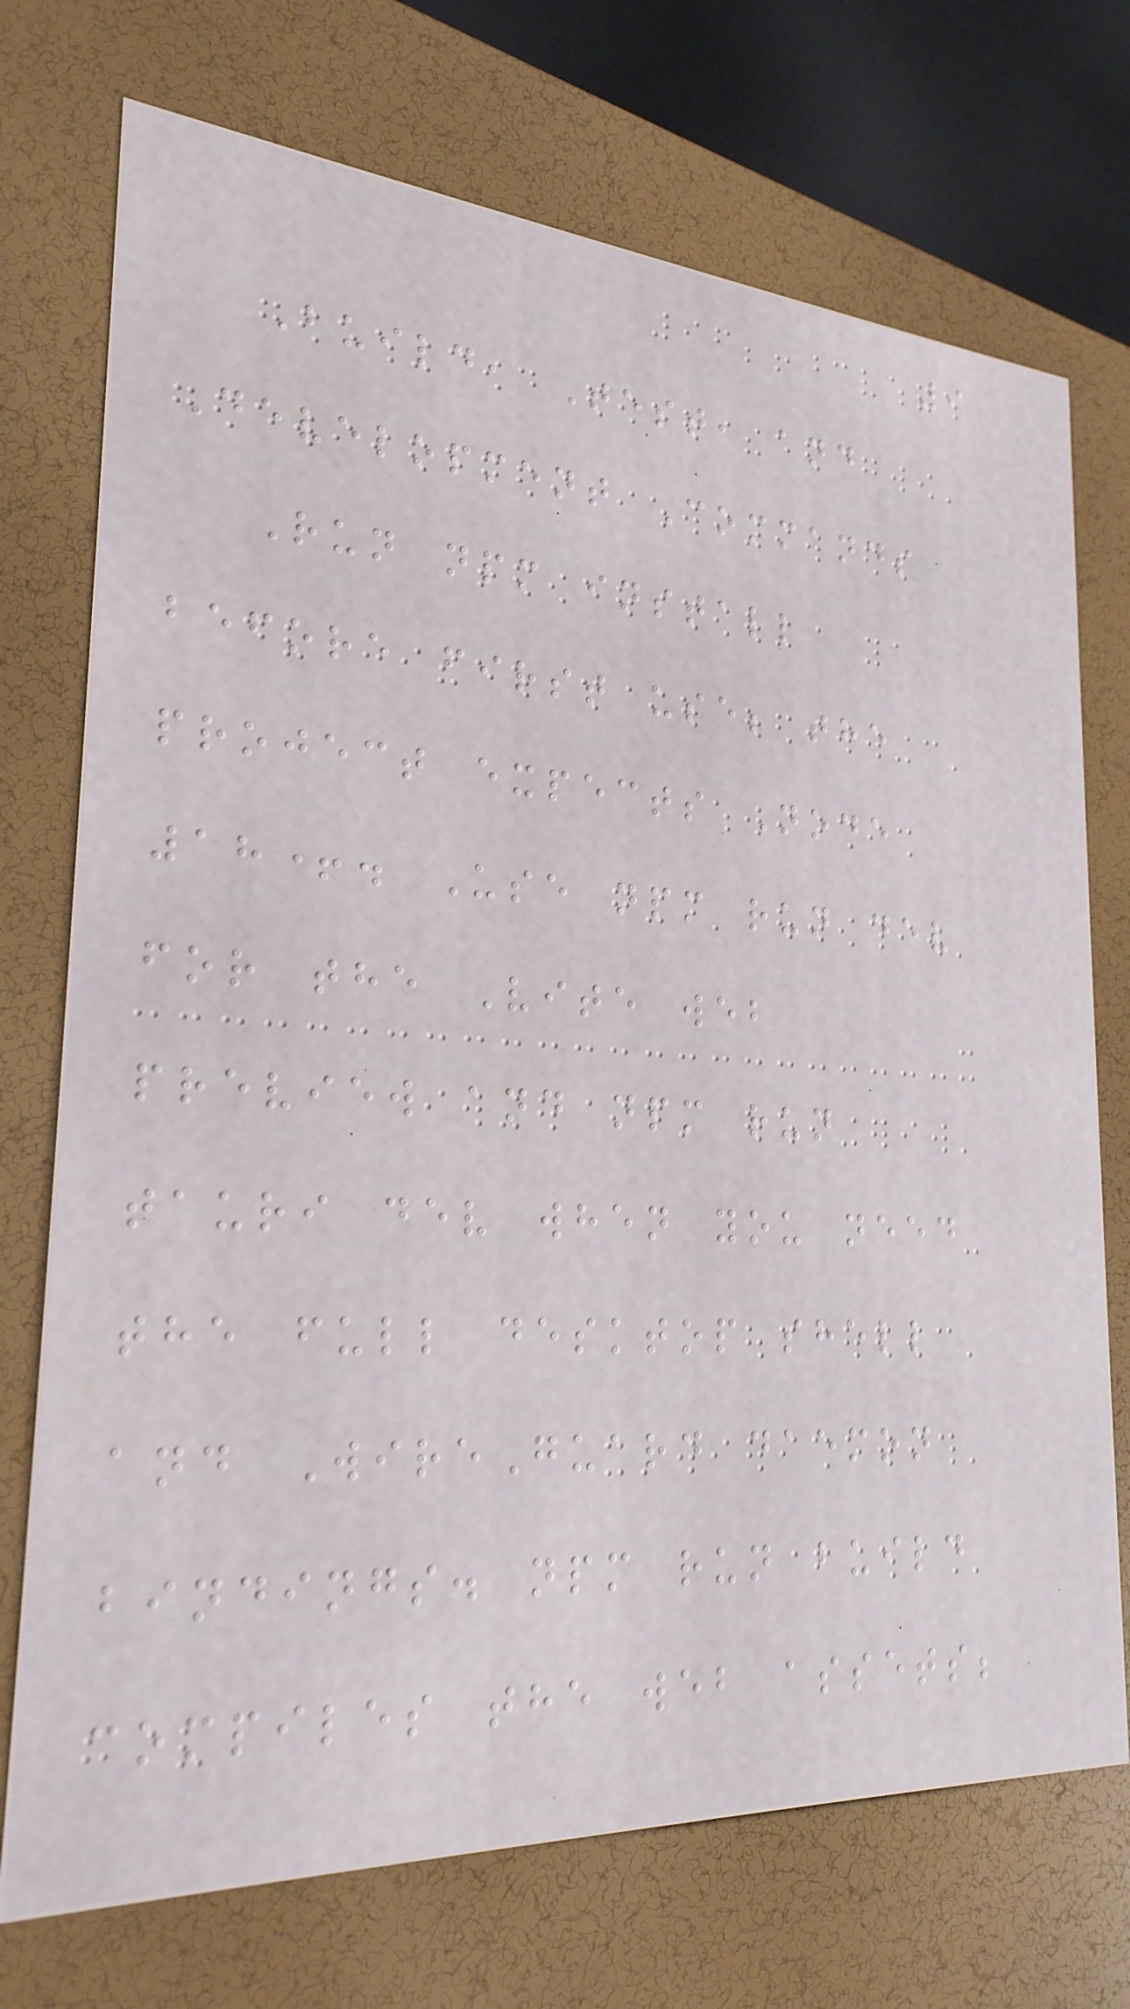9
Build, Test, and
Development Commands
Run npm install
before first use; the
project expects Node
18+. Use npm run dev
for the Vite web
preview and npm run
tauri dev when you need
the full desktop shell
and WireGuard daemon
bindings. npm run build
compiles the web assets;
